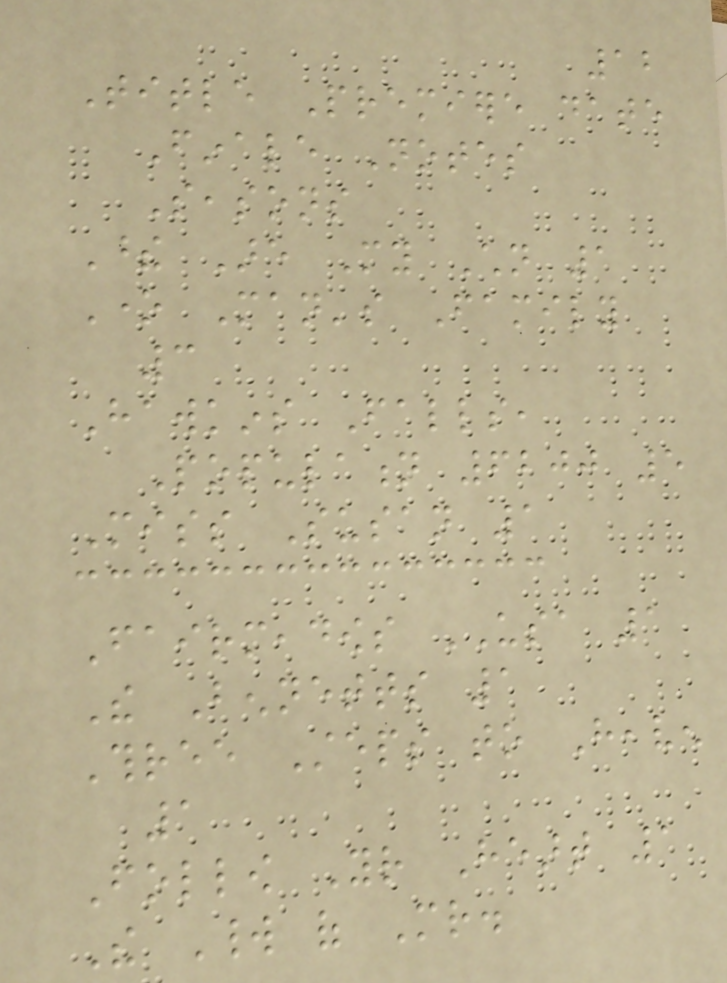12
Title Premiere date
Finale Notes
Seasons
These Are My Children 1
One Man's Family
3
Hawkins Falls,
Population 6200 5
Miss Susan 1
Fairmeadows USA 1
The Bennetts 1
Three Steps to Heaven
1
Follow Your Heart 1
The World of Mr.
